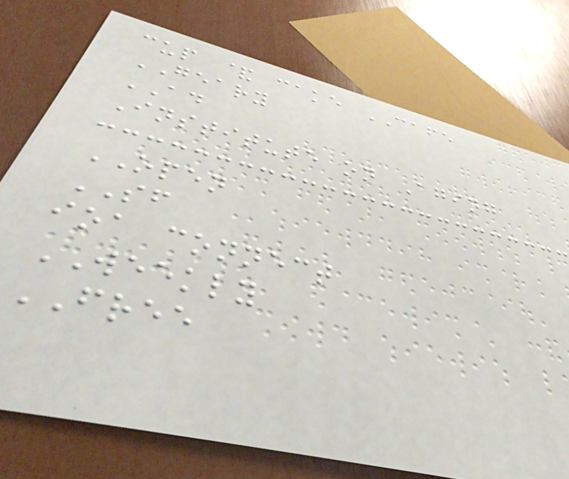cup & cake CAFE
GEARY
AD
Institute on Aging
OPEN
SF
ioa connect
WEEKLY
FREE
